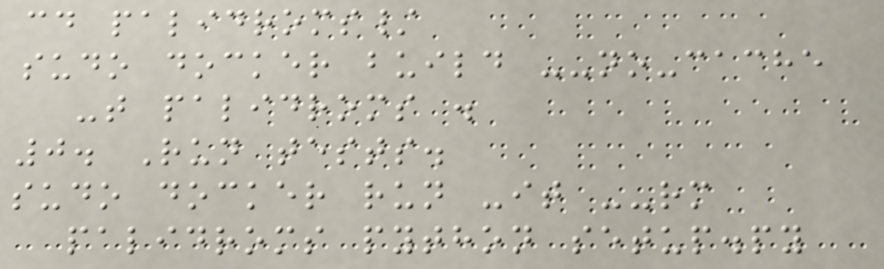cd palidroms/
sudo docker build --no-cache
-t palidroms .
0. Run tests.
sudo docker run -it --rm
palidroms python setup.py
